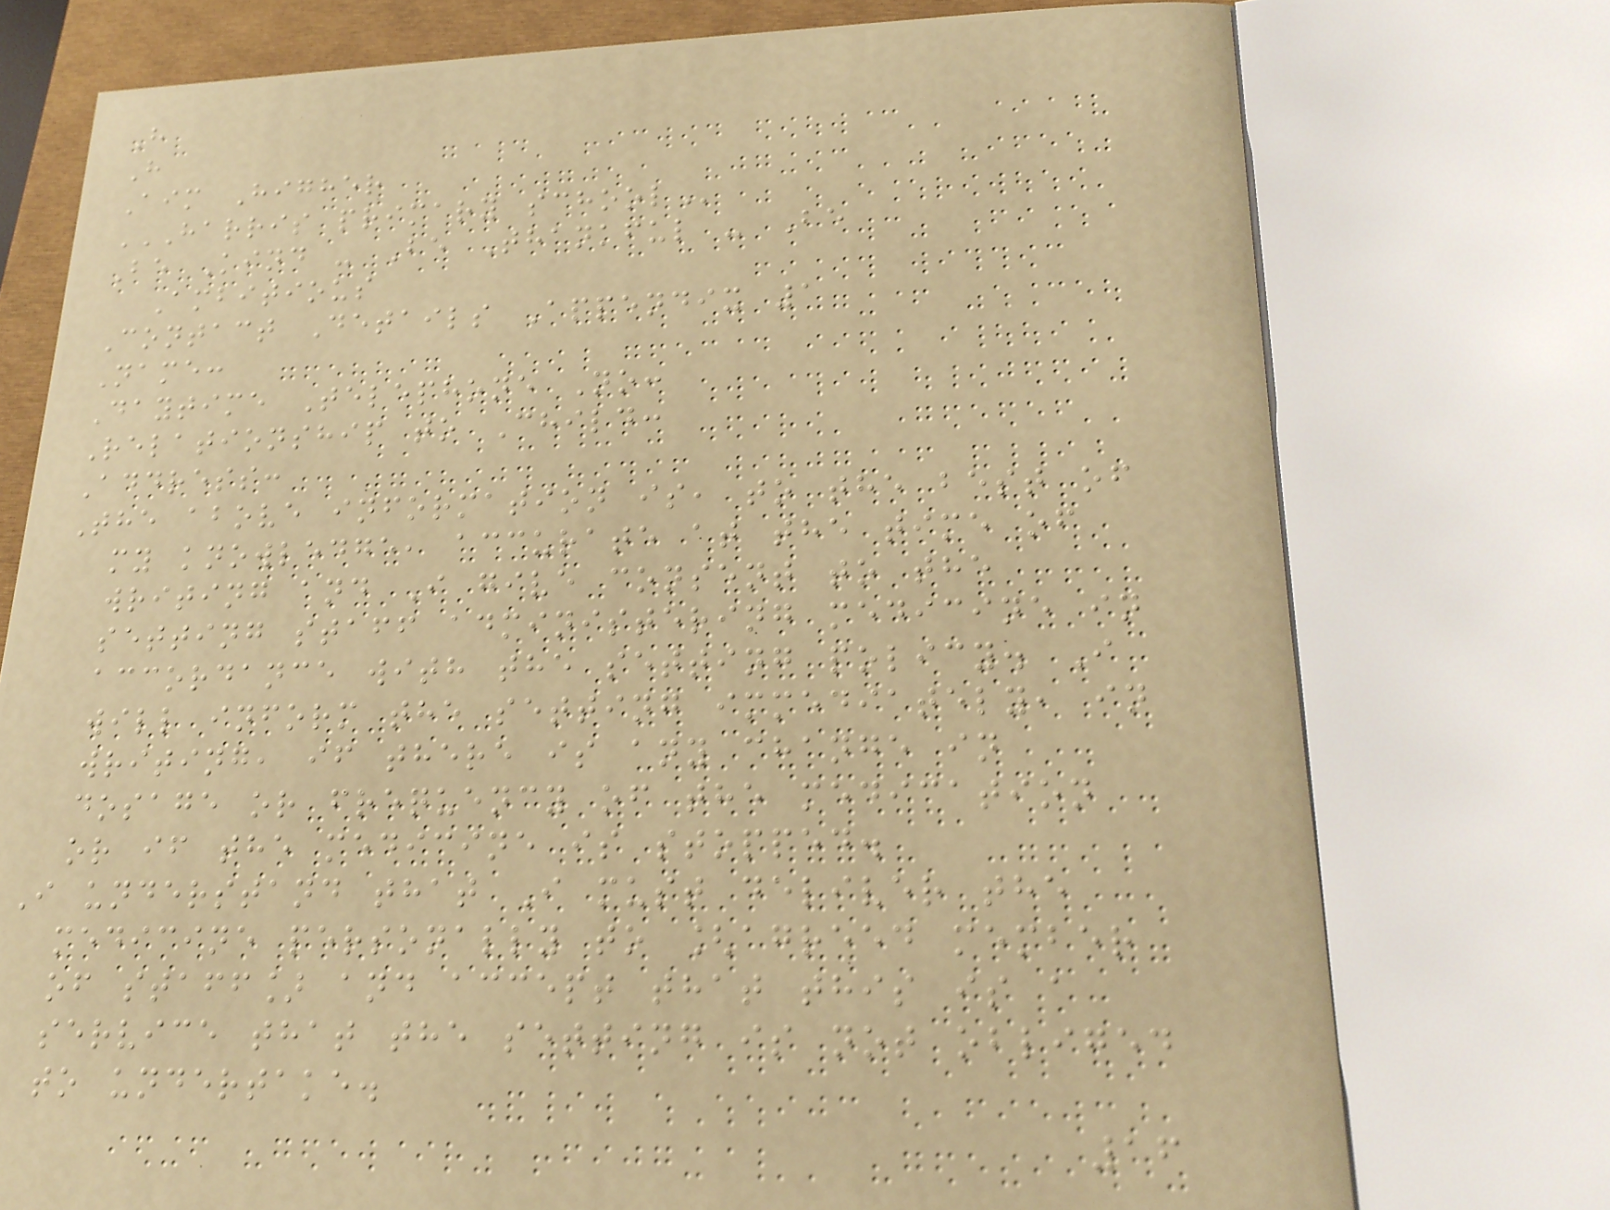H
H
Aim Higher
HARRIS PRIMARY SCHOOL
Be Kind - Be Thankful - Be
Ambitious
Contact Details Appendix 1
Name:
Daytime Telephone No:
Relationship to Child:
Address:
The above information is, to the best of
my knowledge, accurate at the time of
writing and I give consent to the
setting staff administering medicine in
accordance with the setting policy. I
will inform the setting immediately, in
writing, if there is any change in
dosage or frequency of the medication
or if the medicine is stopped.
I understand that I must deliver the
medicine personally to [agreed member
of staff] and accept that this is a
service that the setting is not obliged
to undertake.
16
